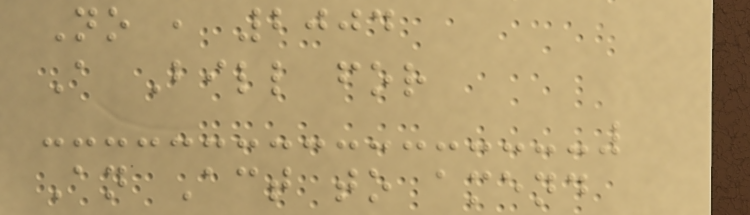No , 2004
A Bill for
An Act to amend
